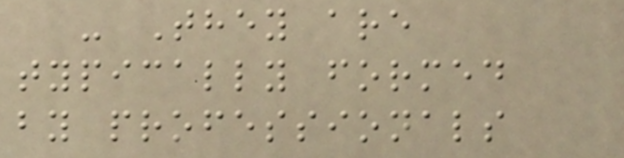- They are
typically formed
by professionals
